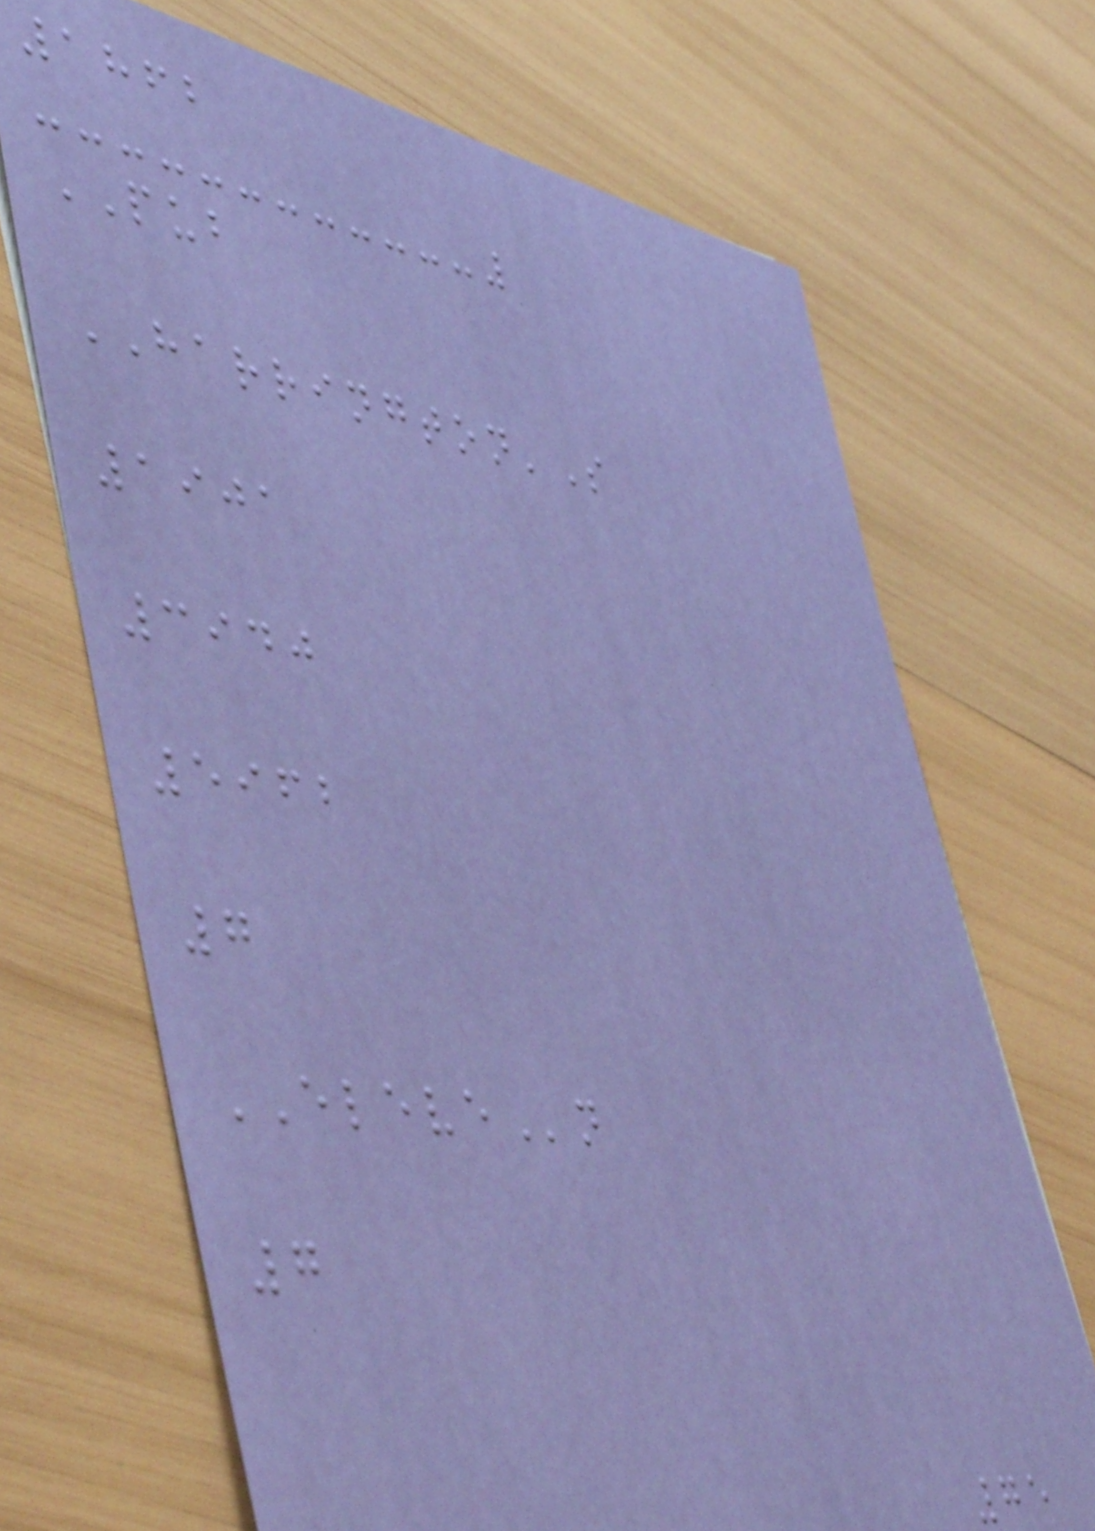1862
PUB
HARRINGTON'S
1901
3940
5962
7
ELEVEn
7
75
